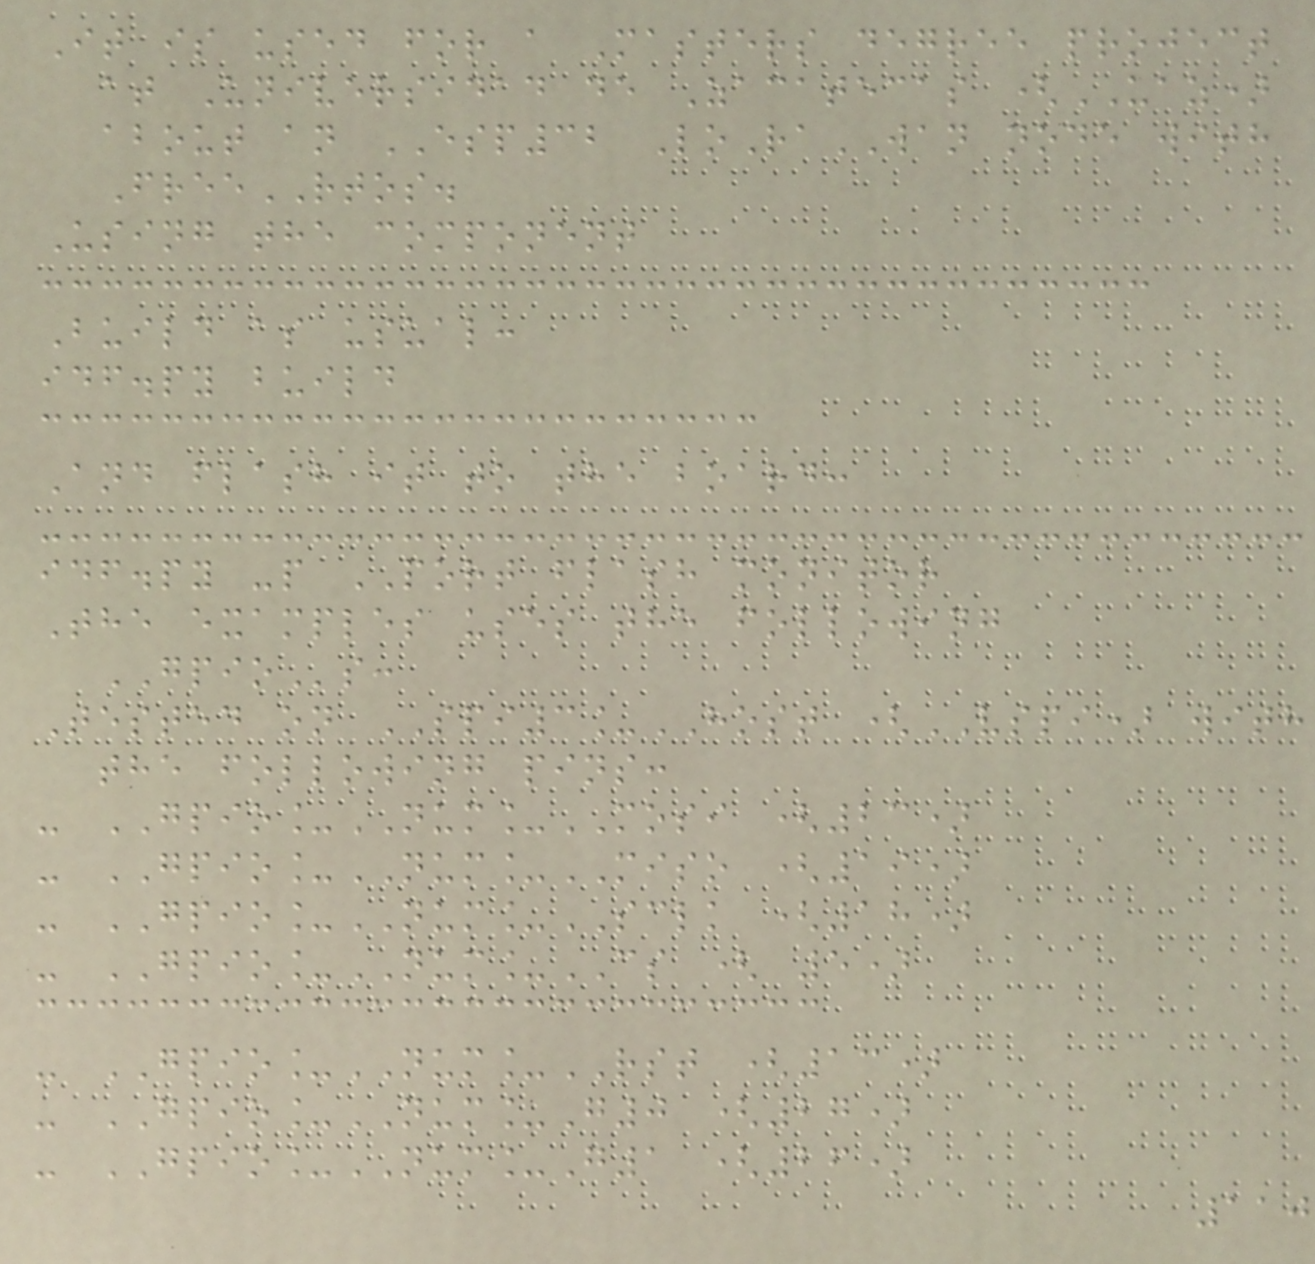It is used for a Masters degree project
at Universidad de Zacatecas (UAZ)
about an ESP32 LoRaWAN node with
FreeRTOS.
Using the component
Build as usual:
idf.py build
And flash it to the board:
idf.py -p PORT flash monitor
The examples uses the following
GPIOs:
Tested on SPI3_HOST (VSPI) with
the following pins:
- GPIO_NUM_MOSI (23)
- GPIO_NUM_MISO (19)
- GPIO_NUM_SCLK (18)
- GPIO_NUM_CS ( 5)
- GPIO_NUM_RST (13)
- GPIO_NUM_G0 (27)
- GPIO_NUM_G1 (26)
110
